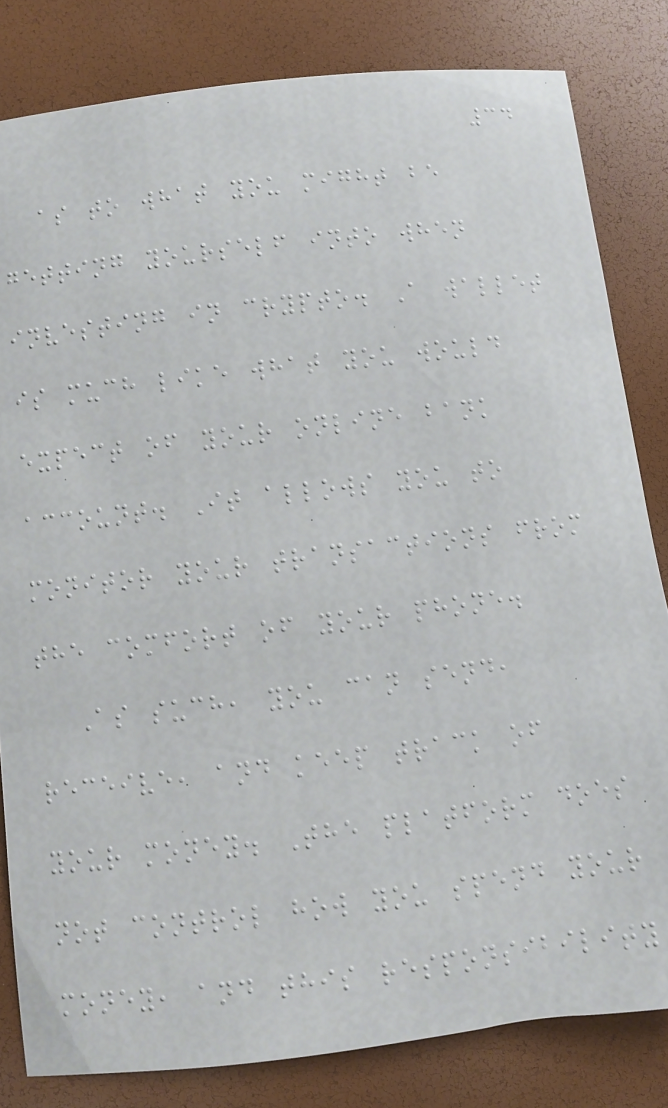34
as to what you might be
getting yourself into when
investing in crypto. A wallet
is much like what you would
expect of your online bank
account. It allows you to
monitor your transactions from
the comfort of your phone.
As such, you can send,
receive, and keep track of
your money. The platform does
not control how you spend your
money, and this responsibility
